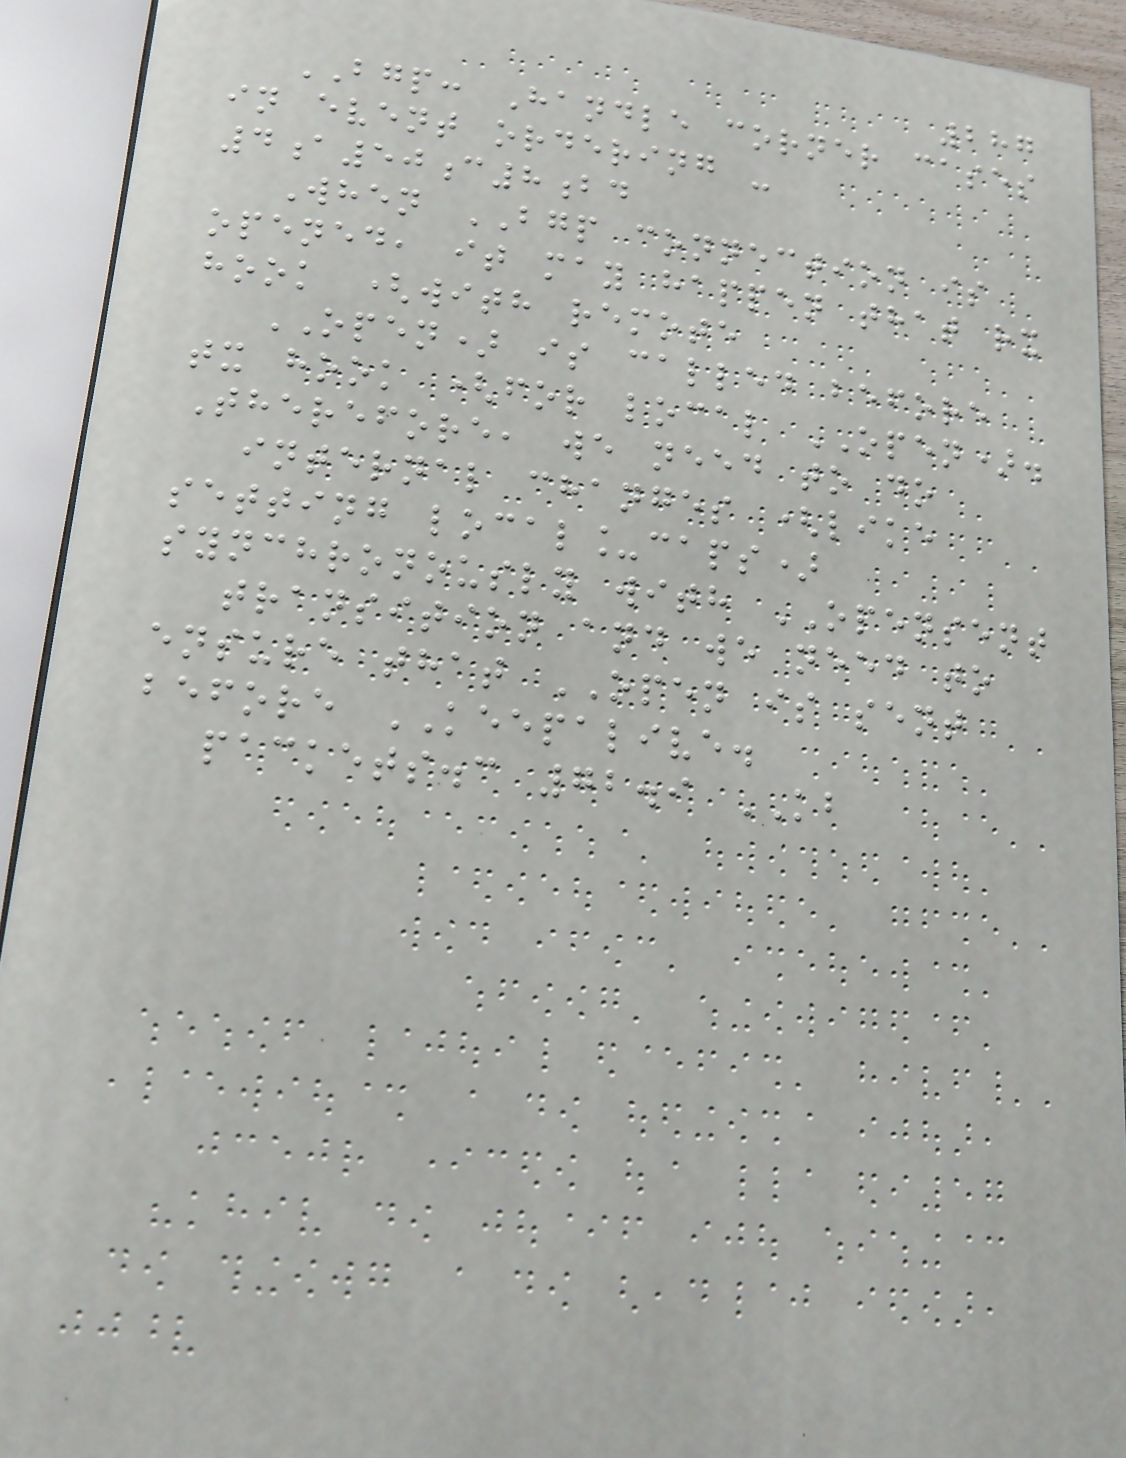287
BGP: Handle corner cases
in event ordering -
4a50c8bd
When BGP connection is
opened, it may happen that rx
hook (with remote
OPEN) is called before
tx hook (for local OPEN).
Therefore, we need to do
internal changes (like
setting local_caps)
synchronously with OPENSENT
transition and we need to
ensure that OPEN is sent
before KEEPALIVE.
packets.c 72.9 KB
